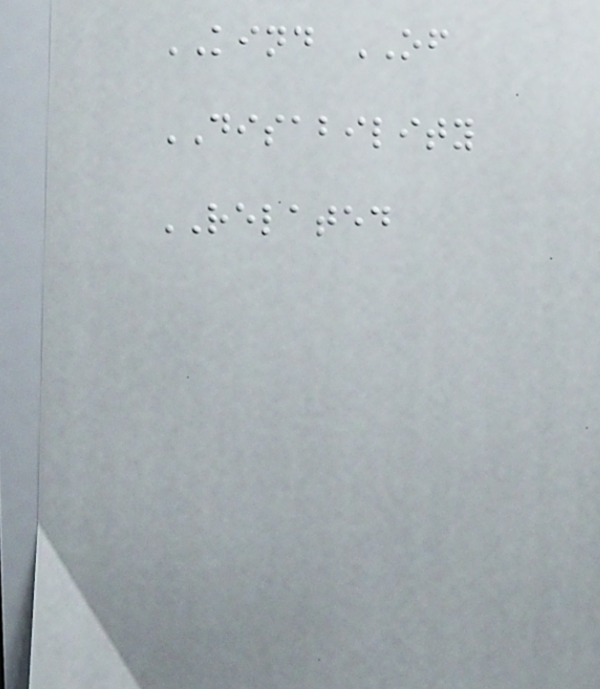KIND OF
DISABILITY
RELATED
